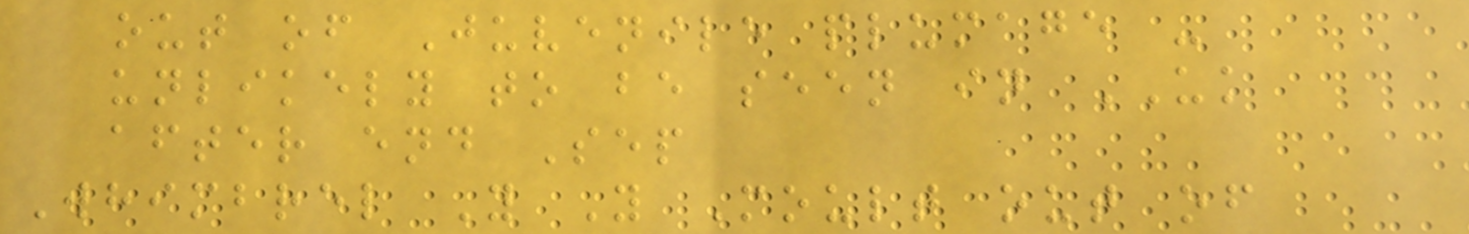out of Juvenile plumage -
unlikely to be seen in UK
after end Sep
Whimbrel Y Y Moult out of
